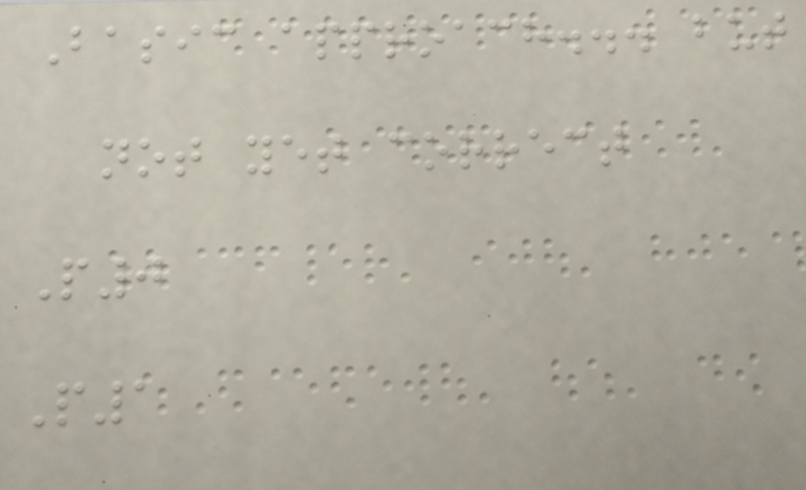Basic approach... but
not yet correct
P0
P1
